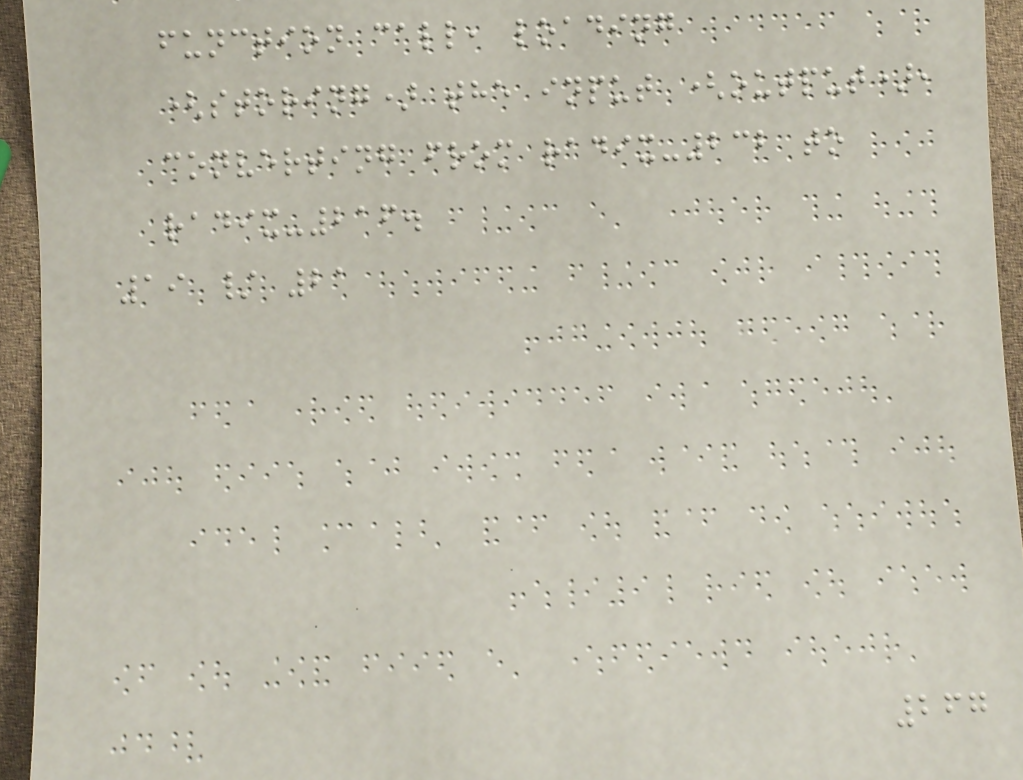function call, loading
(storing) the input (output),
converting from radix-232 to
radix-216.
19 / 21
267
